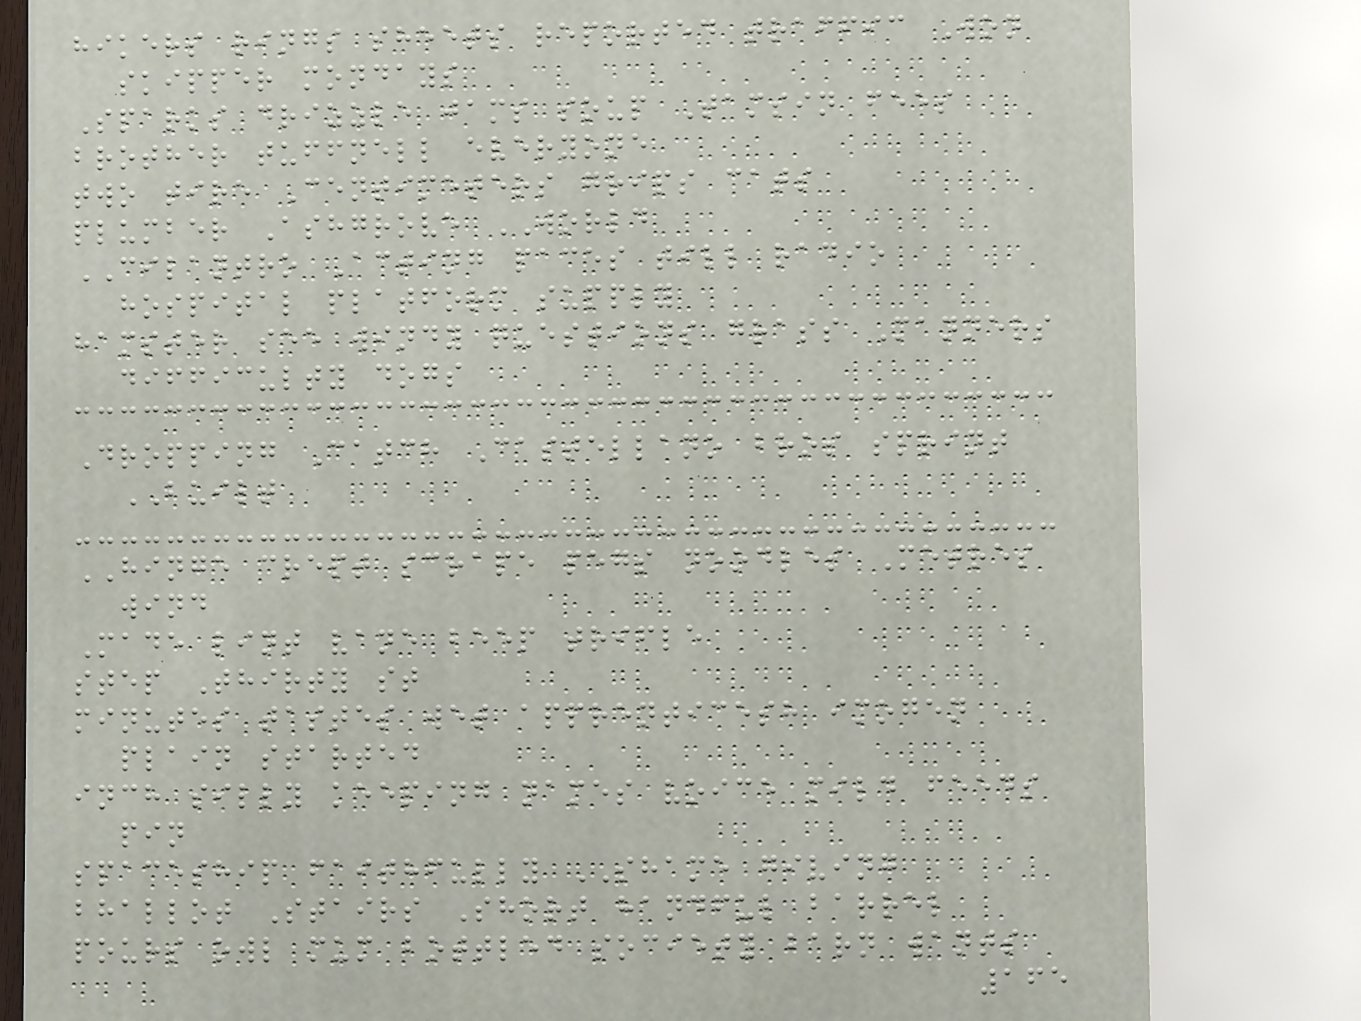hikers rings sheets reported traffic Won
skipper mondays
Sparks drizzle jams soup Tamsin fees
brother tuffnell everyone
two tire Centimeters grips cats
plumber Ashgrove WORLD
CILANTRO Acting paces till radio
hospital platform supply
hamster see windy questions grass Manners
difficulty dogs
Dropping Catch Castellano bros sprint
BUILT
HINGE crept scrape pegs noodles Metres
wind
Made lint vane beep trifle
step Thirty st
minutes tastes wet apprenticesh imogen
plain started
inch silly keeping names voice mild feeds
pin
spaceship faithfully SHAME giving
bhallot Stairs Short handful barrel
pours owl mum bottled society barn wants
165
